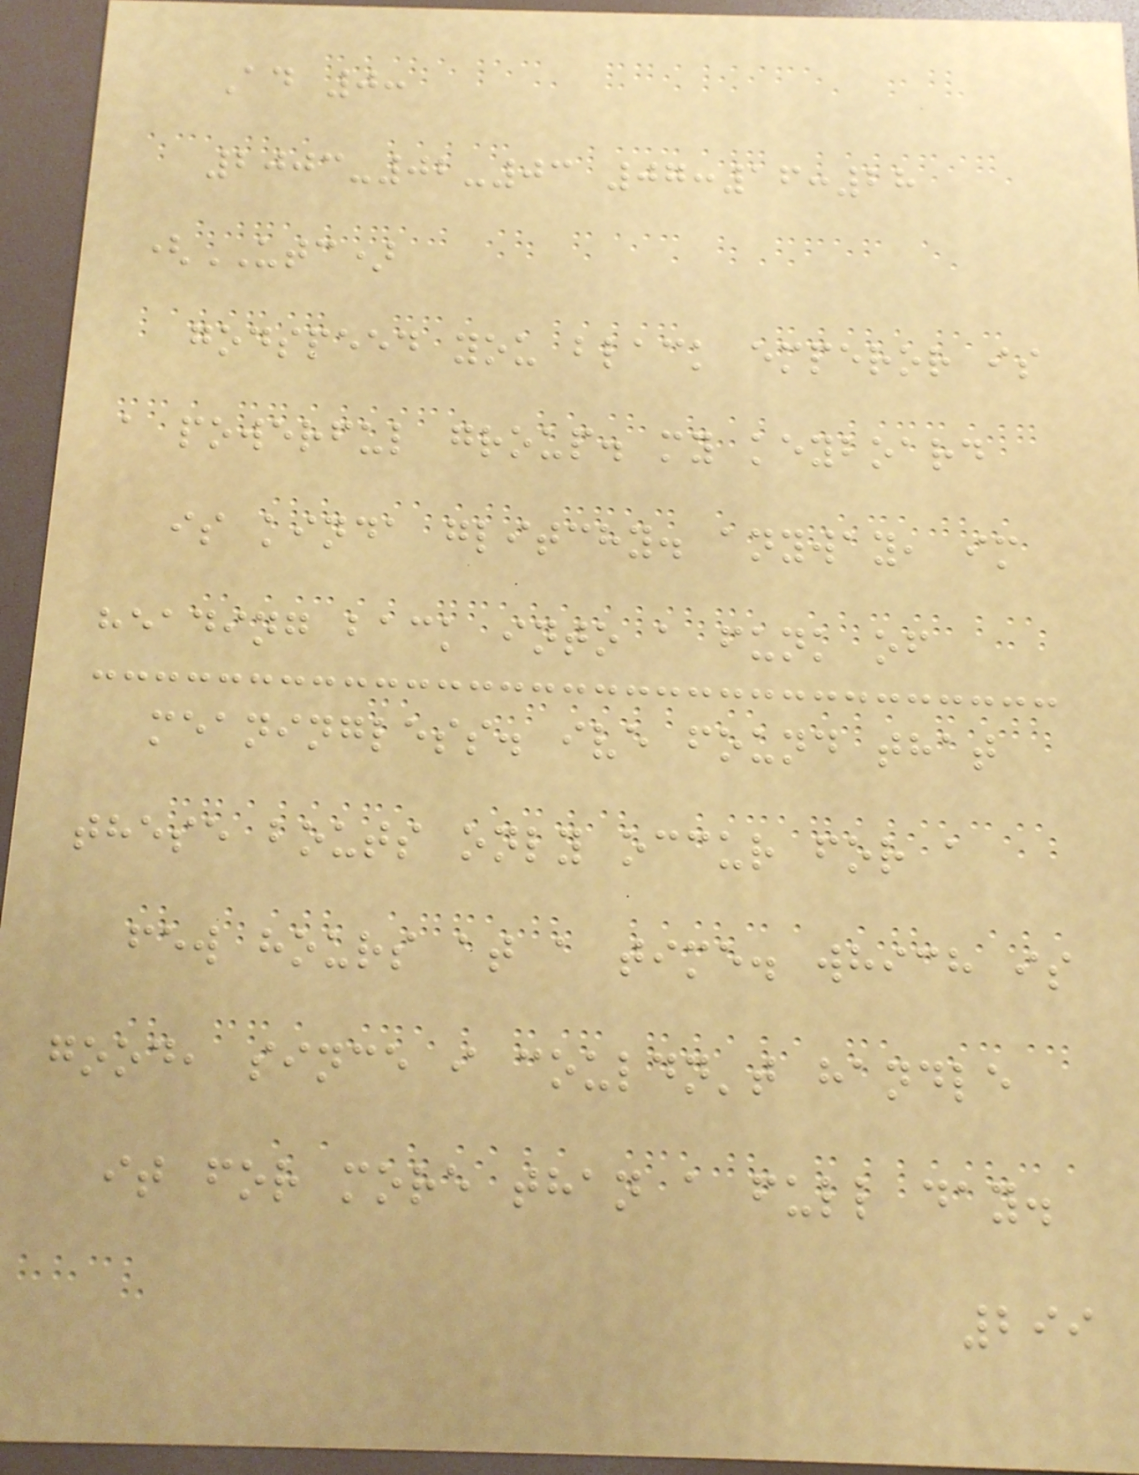Ad 0:
2003-02-03 07:16:28
(UTC)
godspeed you black emperor is
a powerful group. my keyboard
is kinda glitchy. anyway, im
heading back into a funk of
meaningless. ive found that
these bouts only occur for a
few hours at a time. which is
good, since i couldn't handle
it for more than a full day.
299
